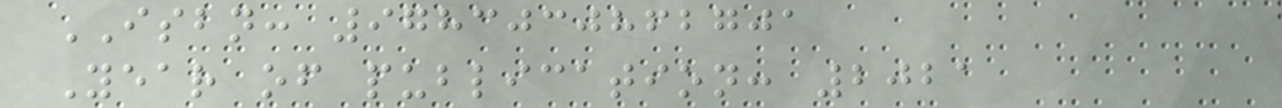ISBN: 9783030862701
Year of publication: 2021
